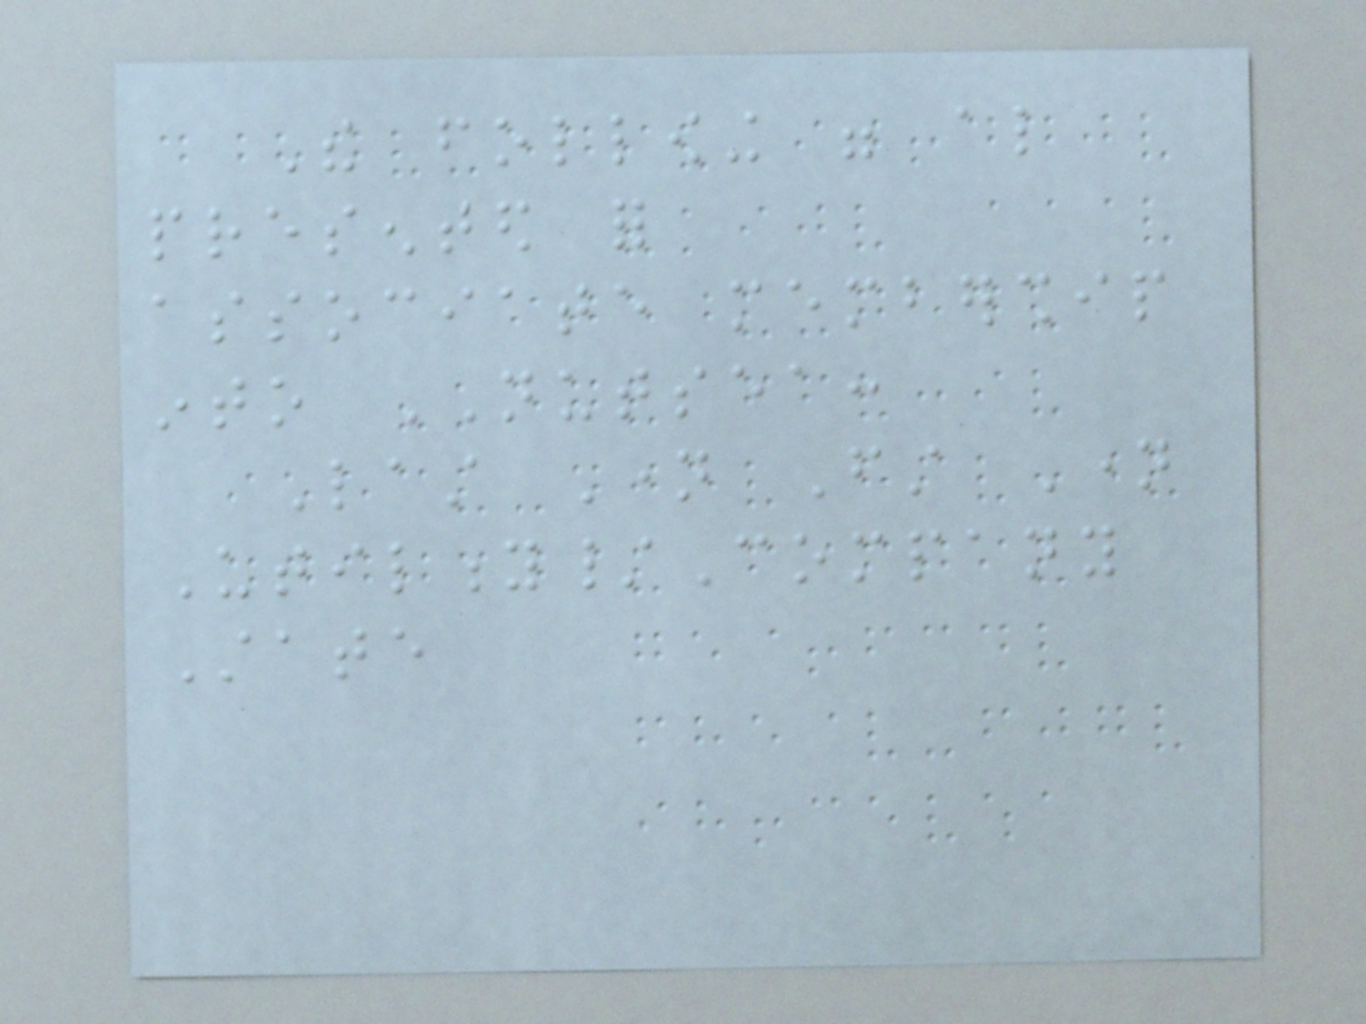The following were also
presented for
associate membership
into NUTSEA:
Last Name First Name
Utility/Company
State
